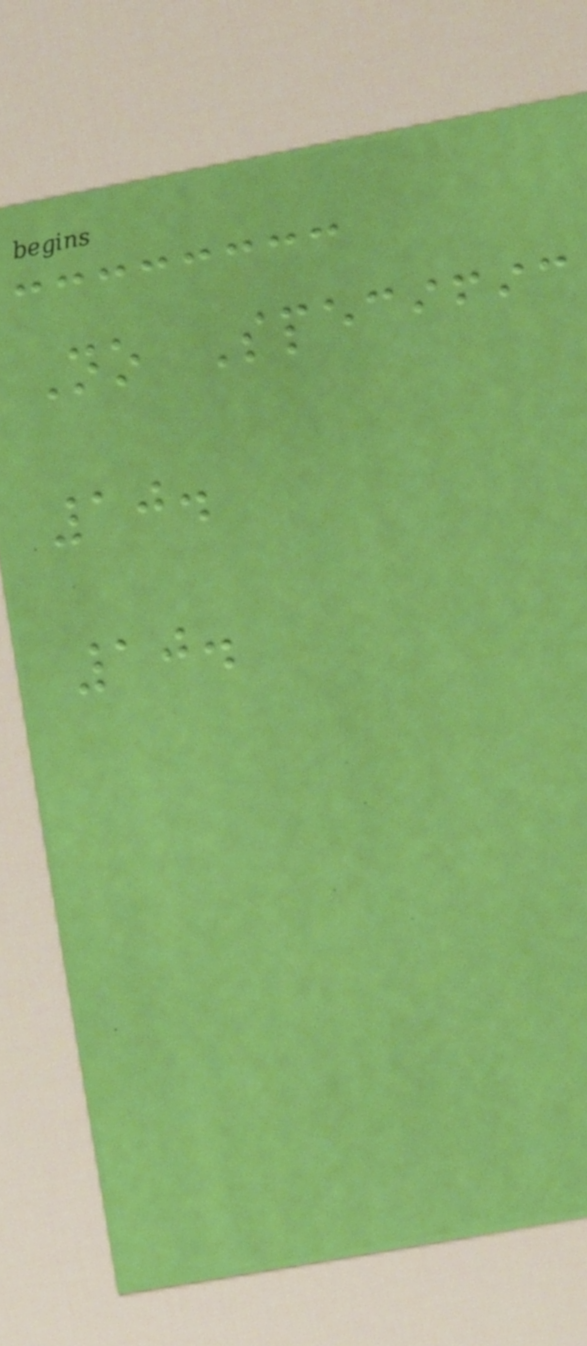No Specific
10.
10.
